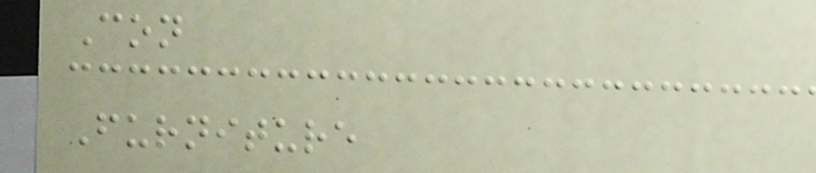Con
Furniture
